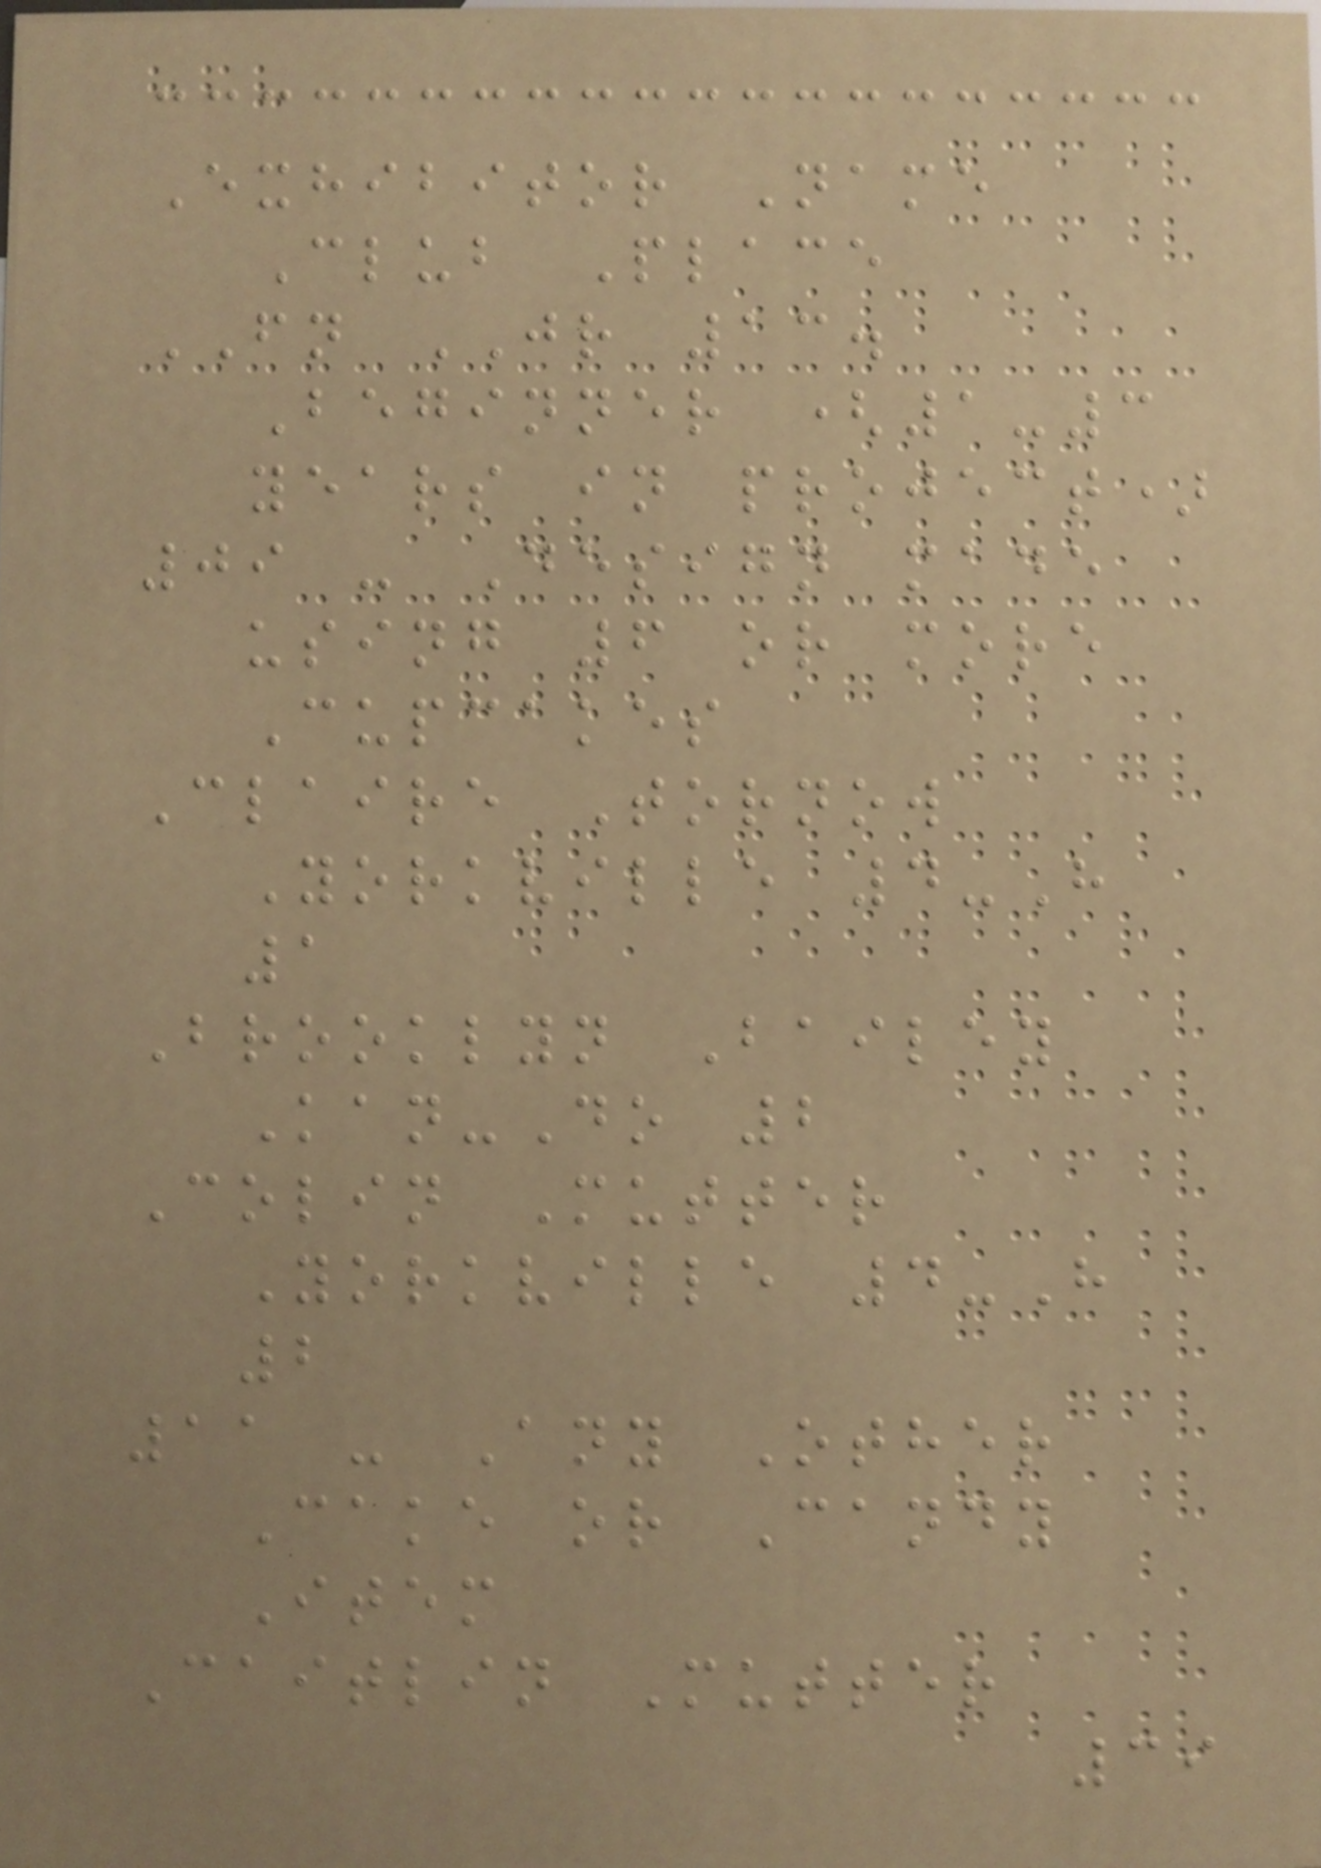Exhibitor Name
Club Place
FN JR 13.
Beginner (1-3
years in project)
09 - Design made
using 6 or more
Cupcakes
Claire Tornow
Yorkville 4-H
1
Brooklyn Bailey
Kan-Do 2
Colin Mutter
Yorkville 4-H
2
11 - Any Other
Cake or Candy
Item
Caitlin Mutter
39
